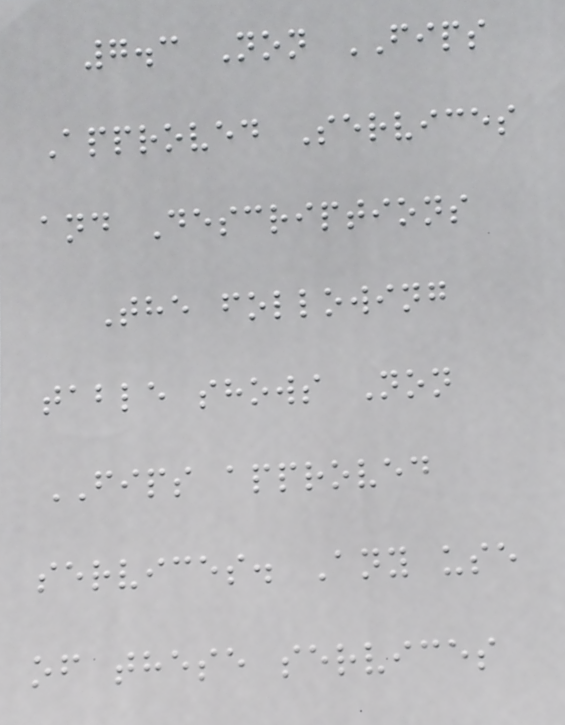7.3 Non FIPS
Approved Services
and Descriptions
The following
table shows Non
FIPS approved
services. Any use
of these services
